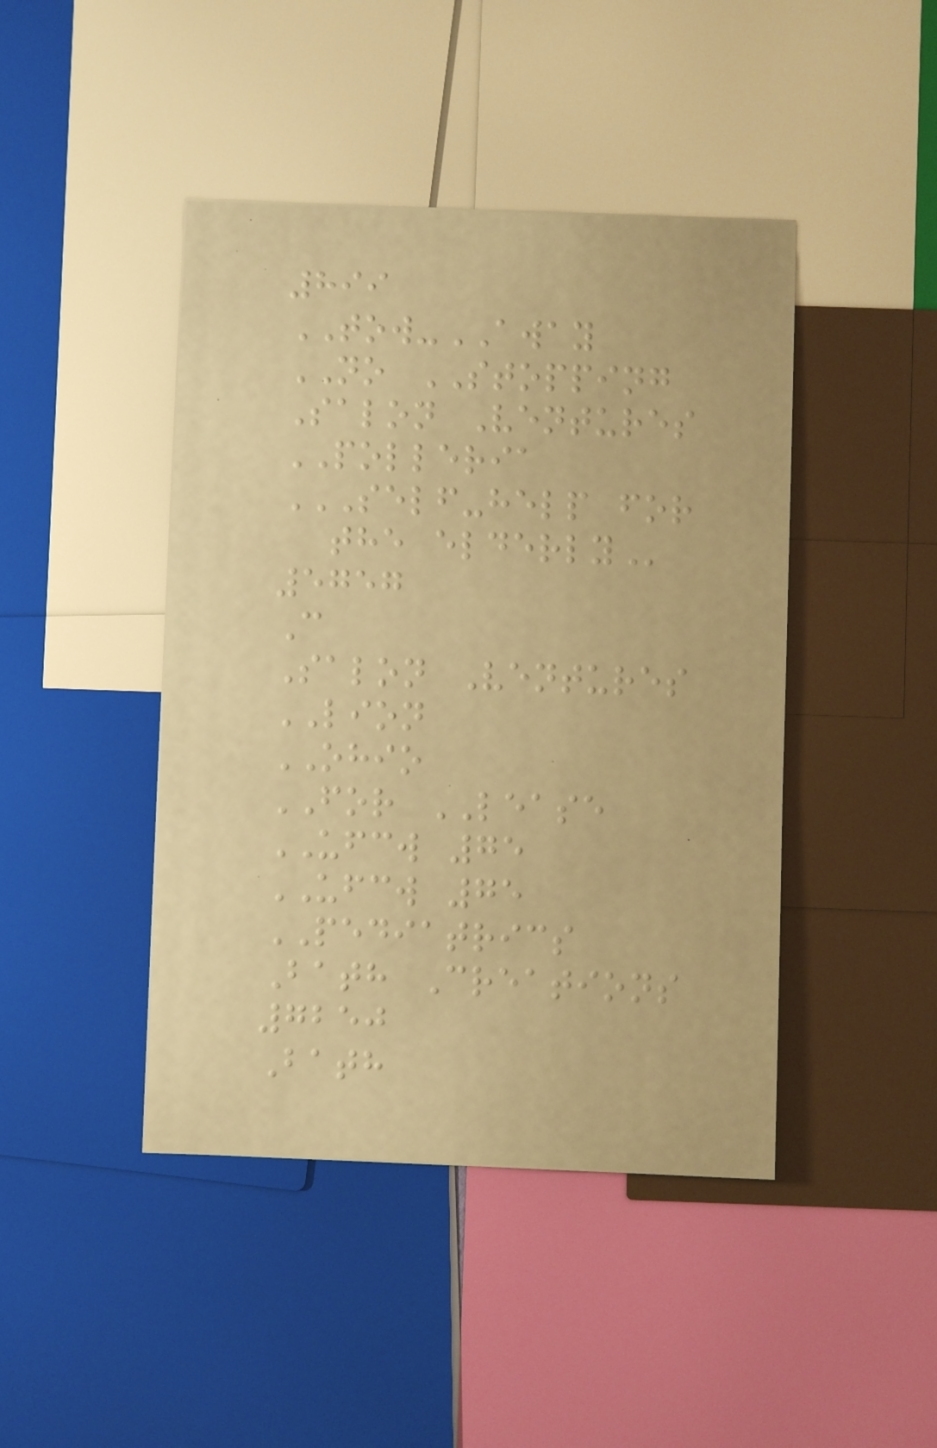899
TOW-AWAY
NO STOPPING
Salon Ventures
POLLERIA
SELF-HELP FOR
THE ELDERLY
5757
C
Salon Ventures
LION
OHIO
FOR LEASE
UFCW 75
UFCW 75
PEDIATRICS
Bath Creations
7250
Bath
